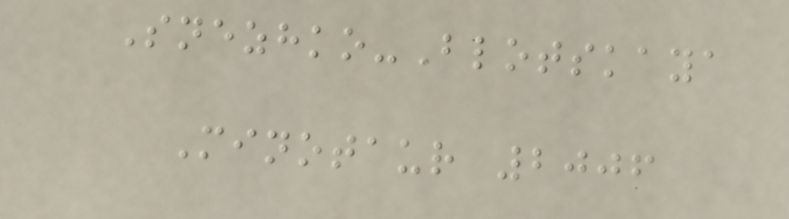Snezhko-Blotskaya
Minotaur 2006
